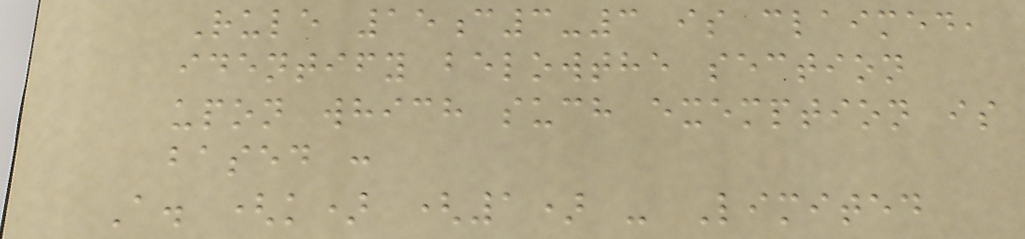Rule 15c3-3 is claimed,
identify belowthe section
upon which such exemption is
based :
A. (k) (1) - Limited
